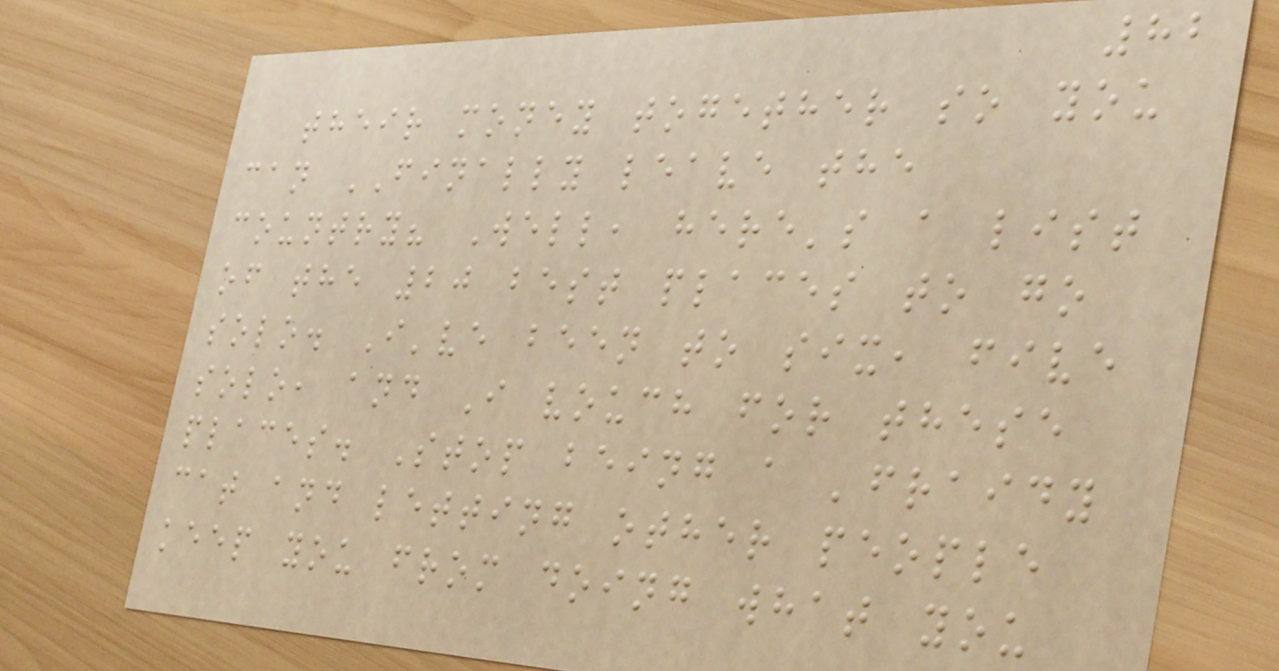82
their money together so you
can FINALLY leave the
country? Well, here's a list
of the 20 best places to go
solo. I've been to six, five
solo, and I vouch for these
places. Stop being a 'fraidy
cat and letting other people
keep you from doing what you
